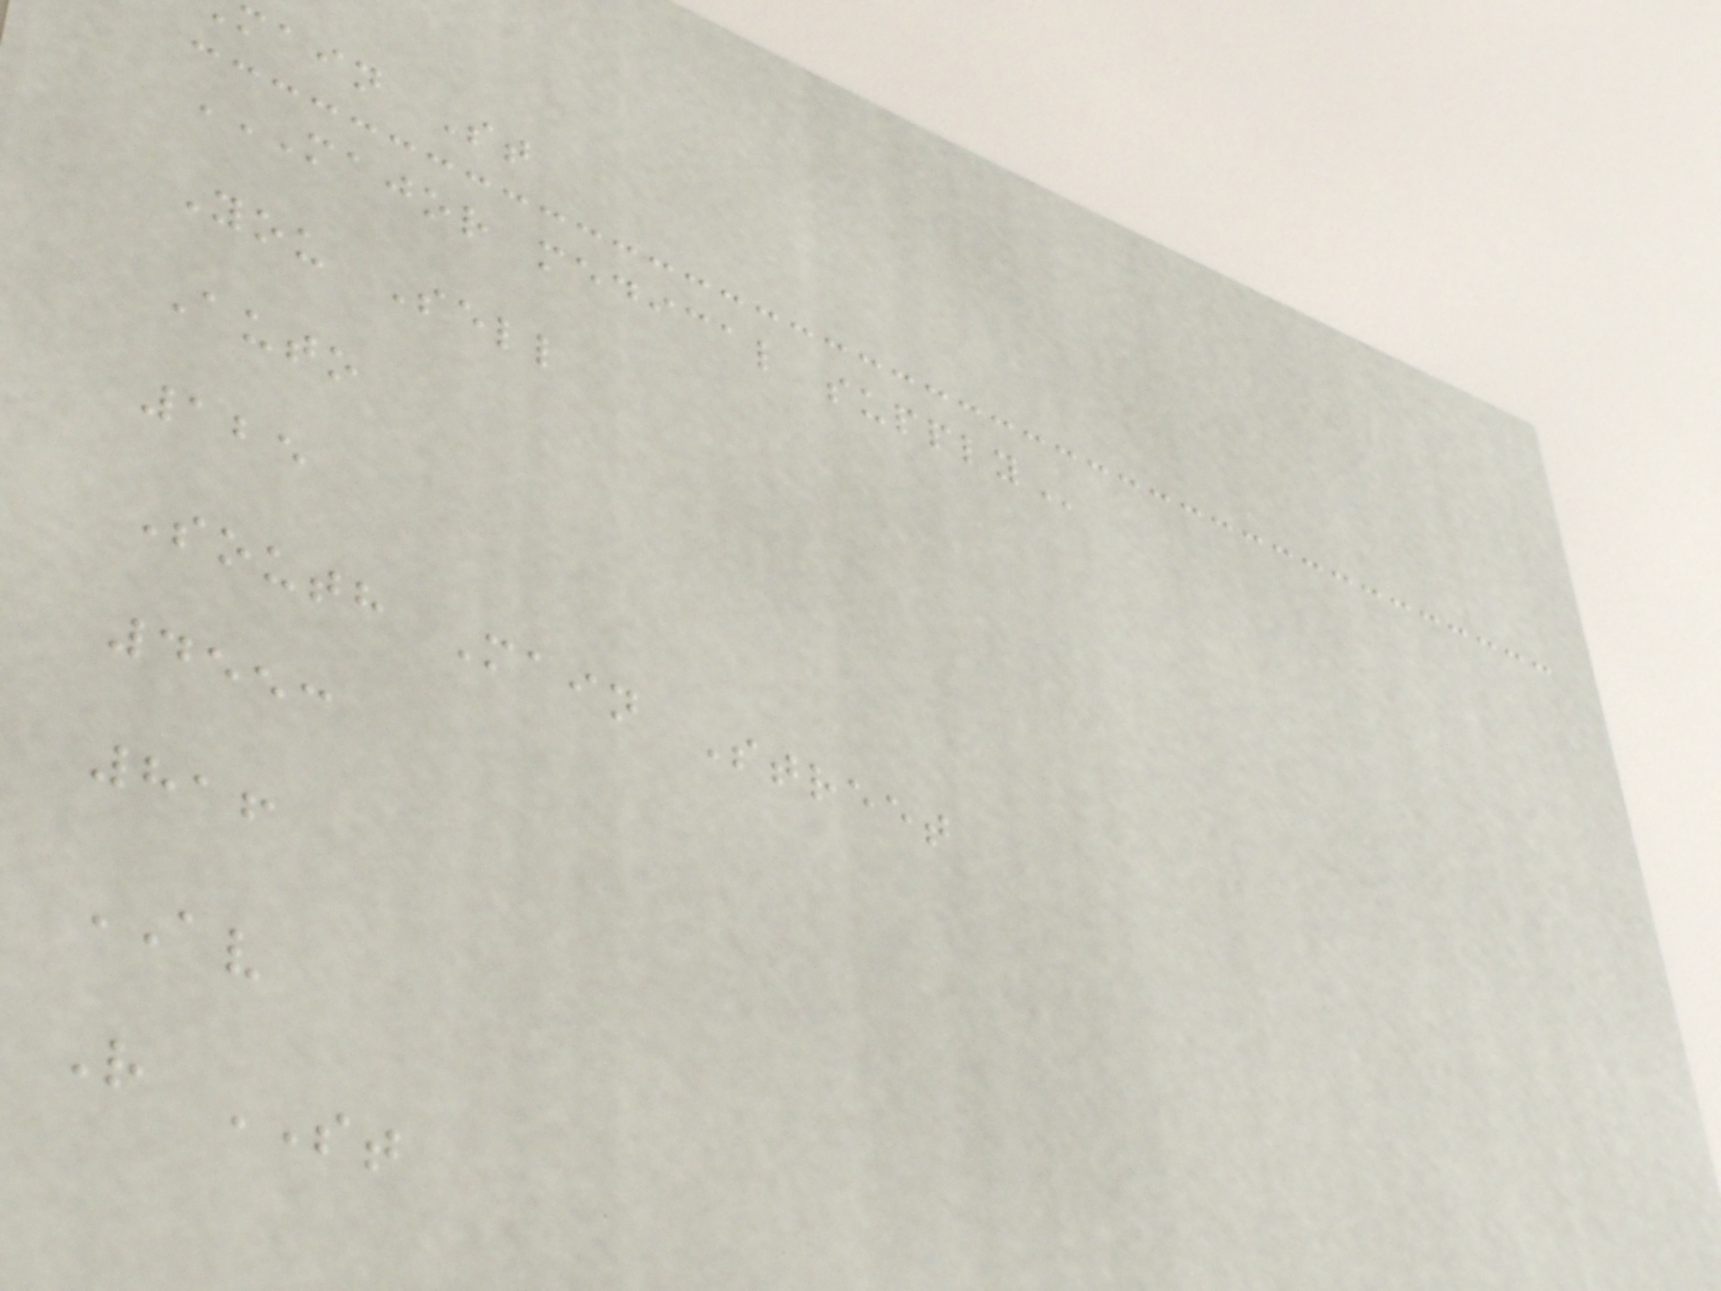main St
MAJOR MEDICAL SUPPLY
You Sell
Auto
125
South Main Street
4553
816
AV
R ST
